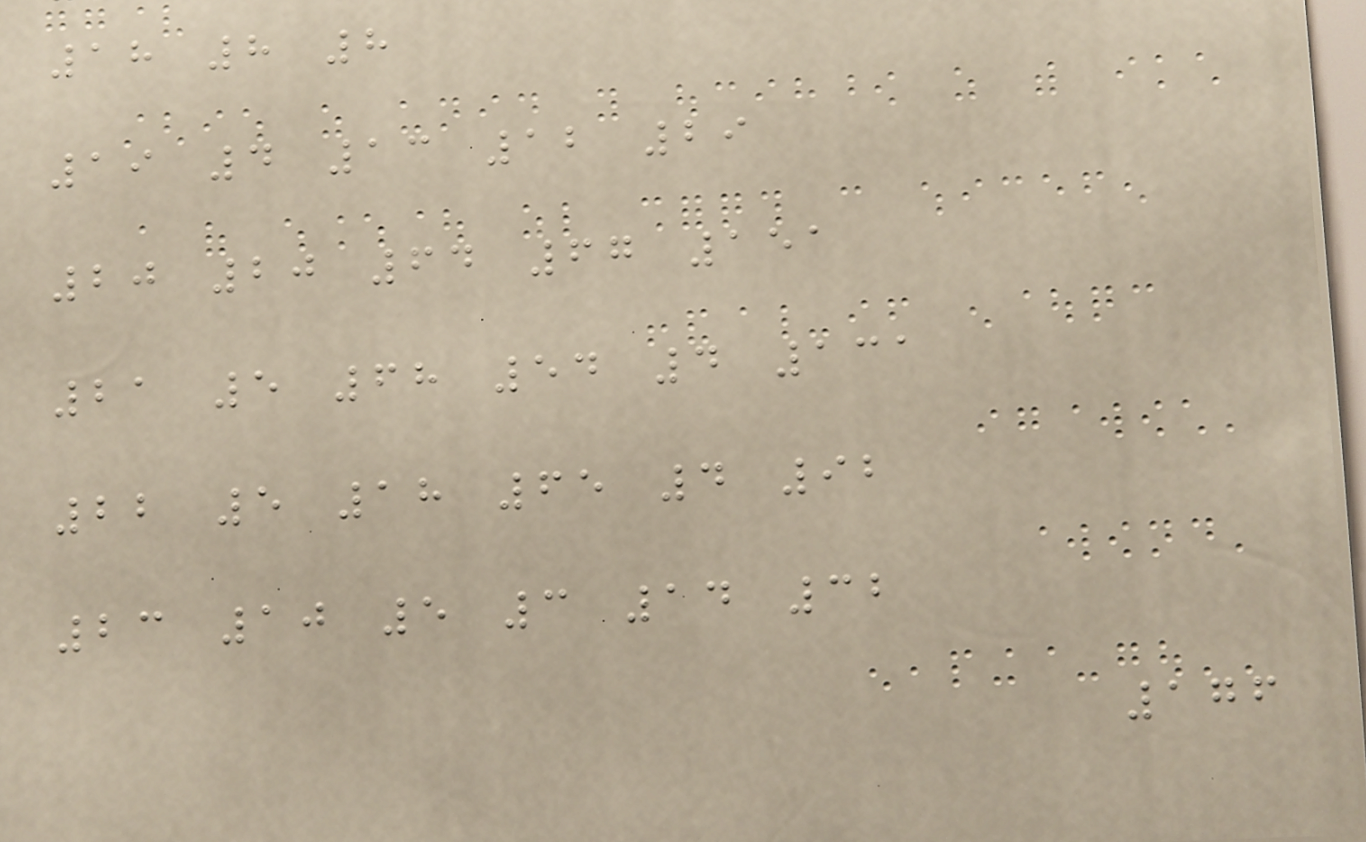18 8 8
19 4 13 12 29
20 20 64 67 151
21 5 68 54 4 131
22 5 18 65 4 92
23 10 5 3 14 32
176
